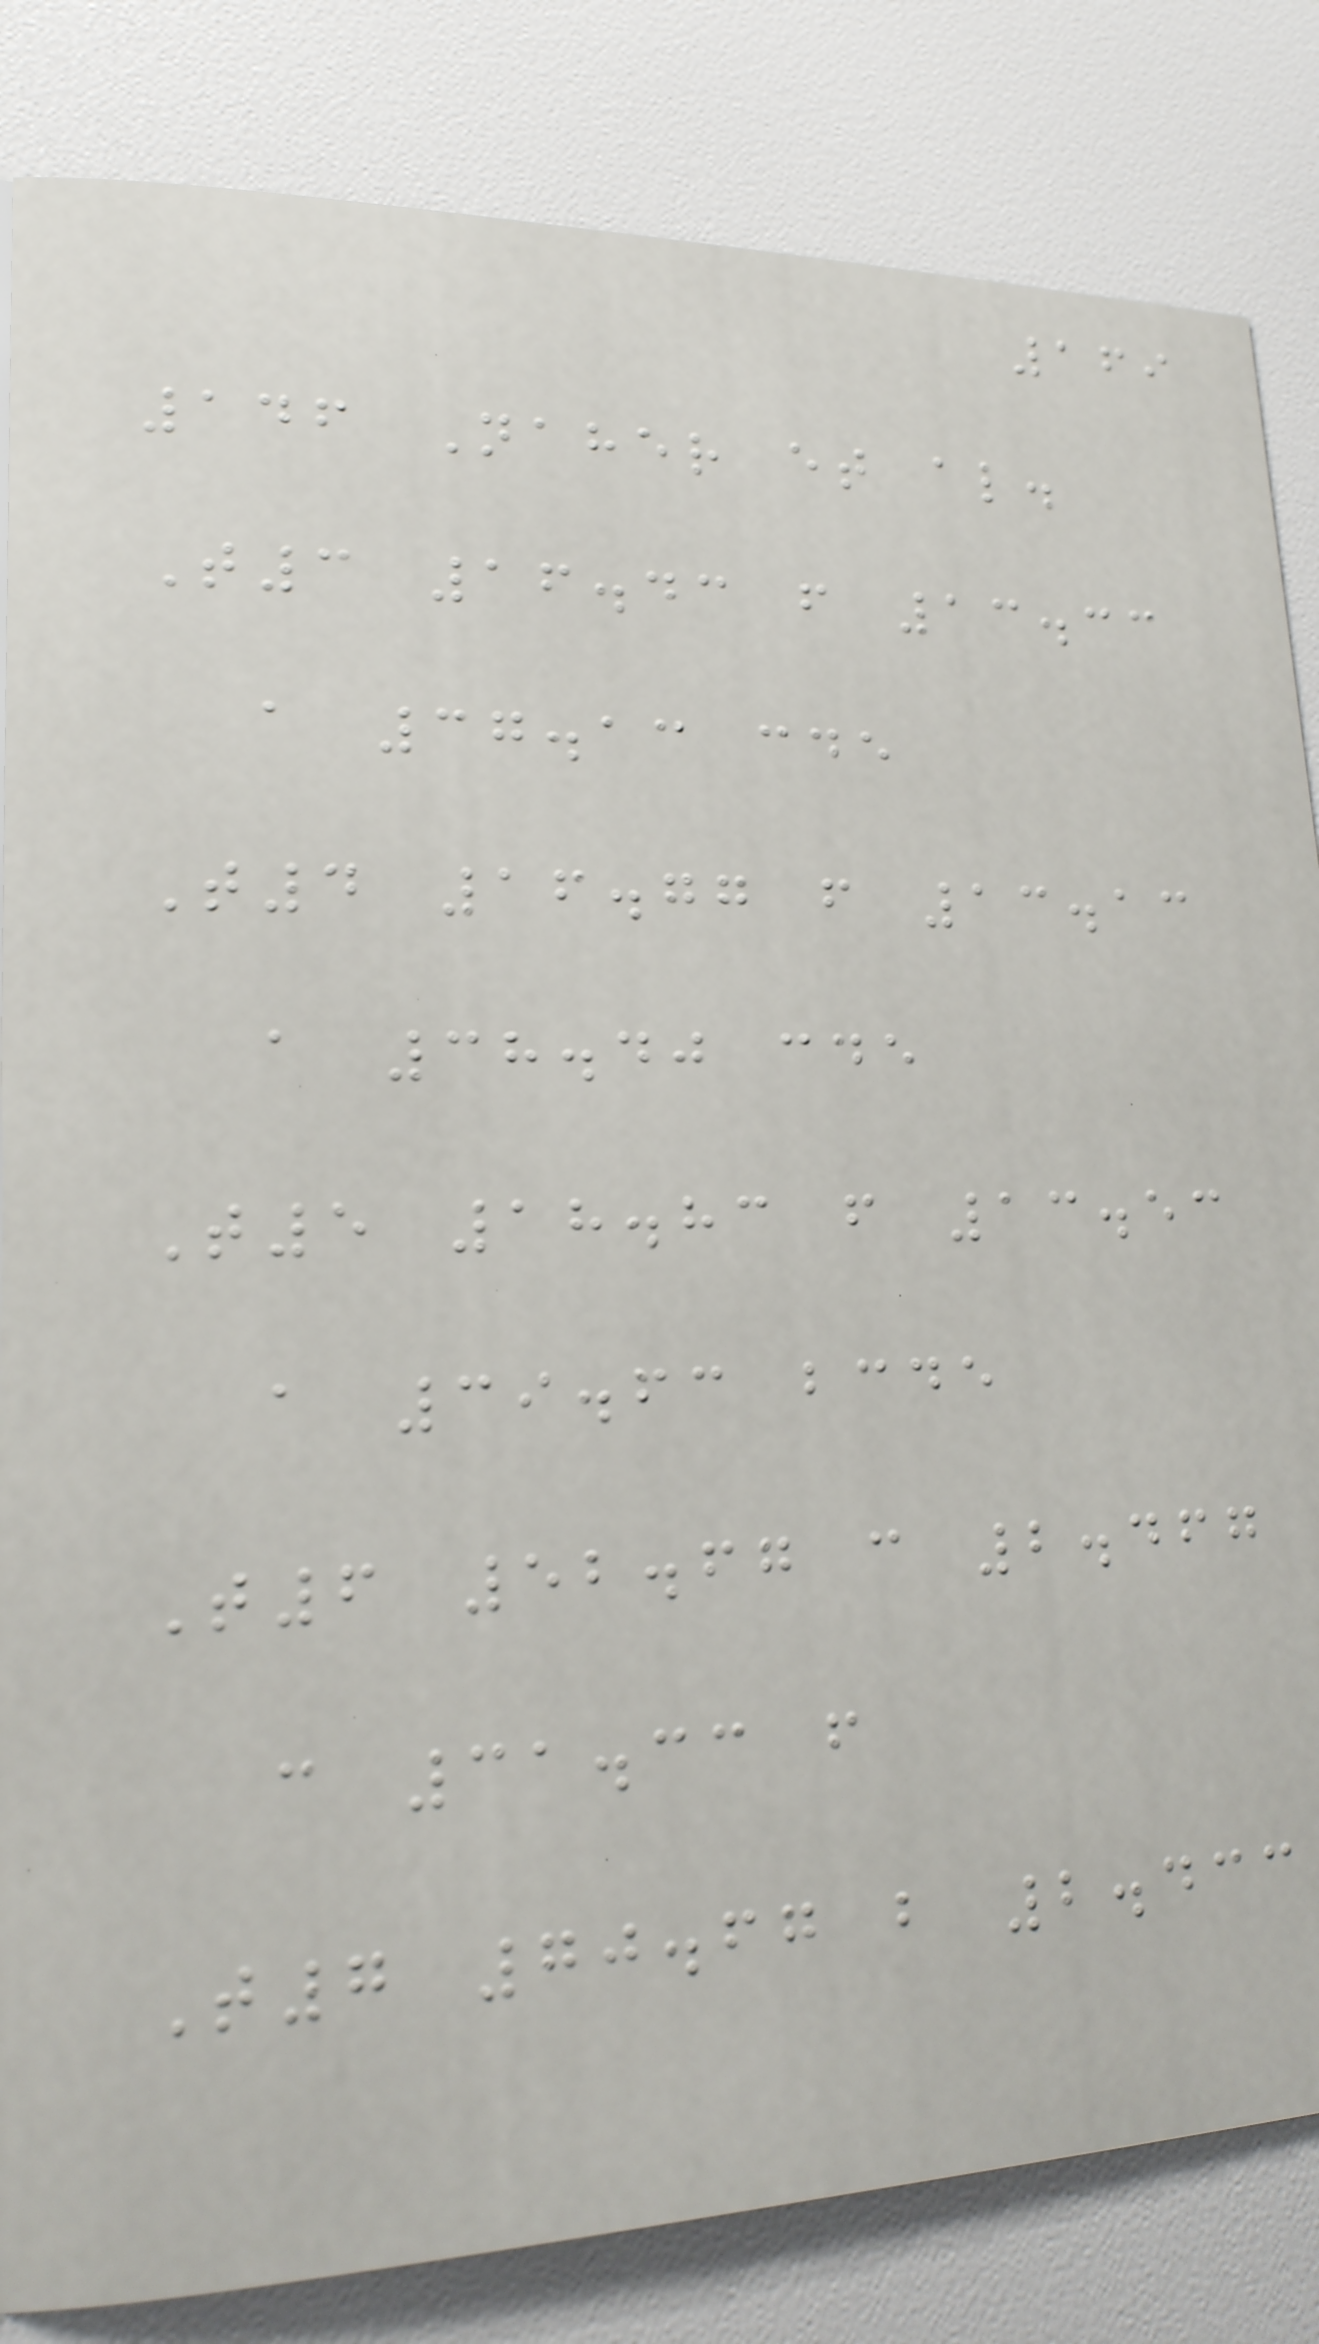169
146 Naher et al.
T3 16.43 f 13.33
a 37.13 cde
T4 16.77 f 13.13
a 38.40 cde
T5 18.83 f 13.53
a 39.63 bcde
T6 52.67 c 2.467
c 31.33 f
T7 70.67 b 2.433
